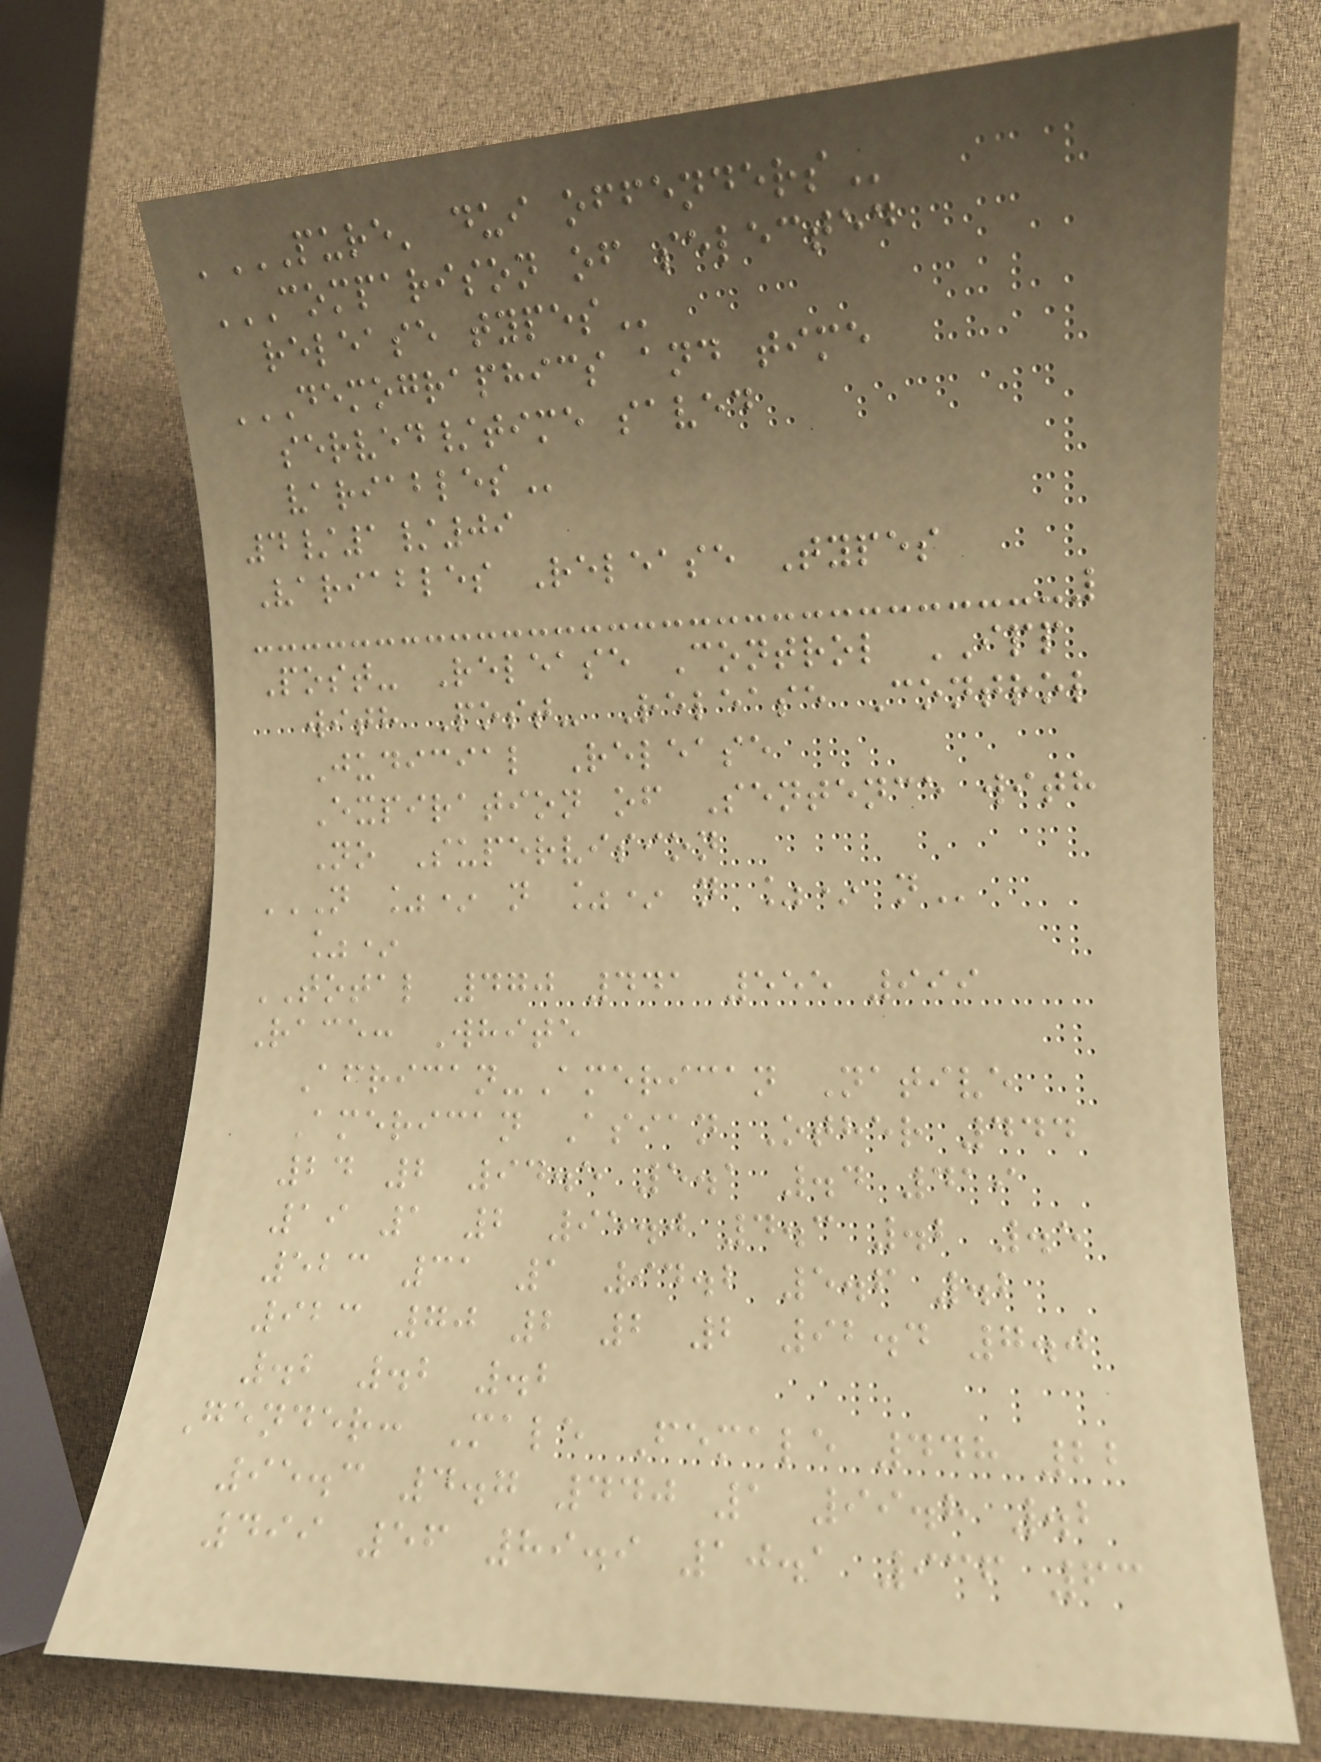'PURE' DUI OFFENDERS
COMPARISON OF SELECTED
RELEASE TYPES
DEMOGRAPHICS AND TIME
SERVED/TIME SAVED
VARIABLES
4/1/09
Variables Release Types
Post- Release Control IPP
with Post- Release Control
Judicial Release
Expiration of Sentence with
No Supervision
N %* N %* N %* N
%*
TOTAL 470 441 555 999
Race: White
African-American Native
American Asian Other 444
24 2 94.5 5.1 .4 419
19 1 2 95.0 4.3 .2 .5
523 31 1 94.2 5.6 .2
923 70 2 2 2 92.4 7.0
.2 .2 .2
Gender: Male Female 448 22
95.3 4.7 440 1 99.8 .2
499 56 89.9 10.1 936 63
